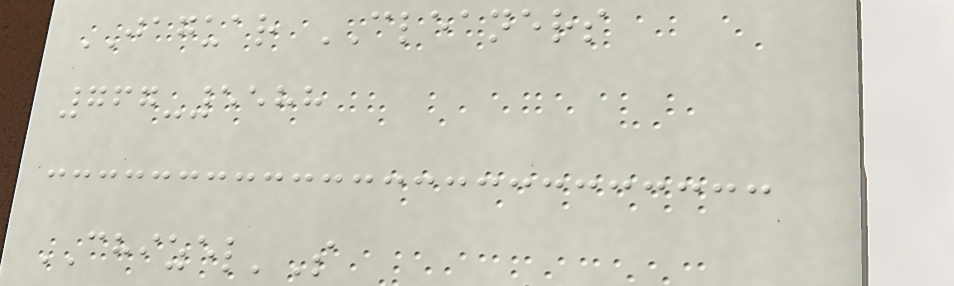JAGUAR CLEANERS
767-5588
CHIZEL'S
